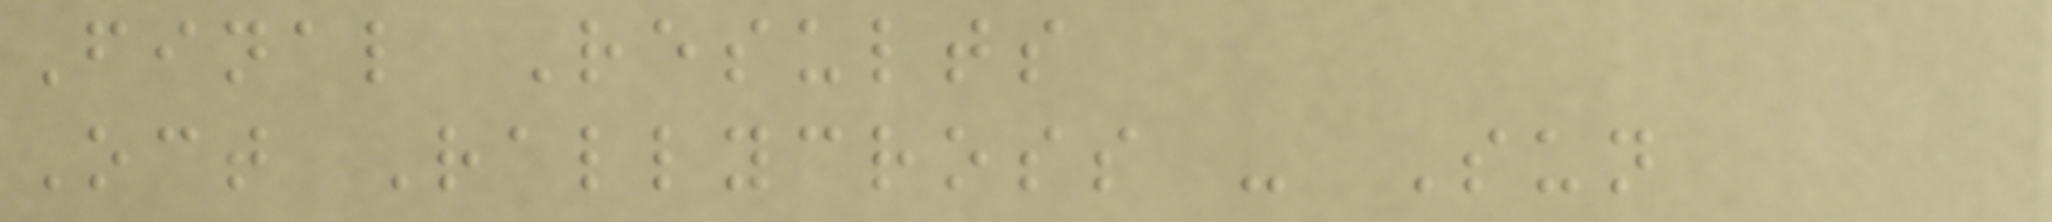Final Results
Oct Rallycross - Sun
